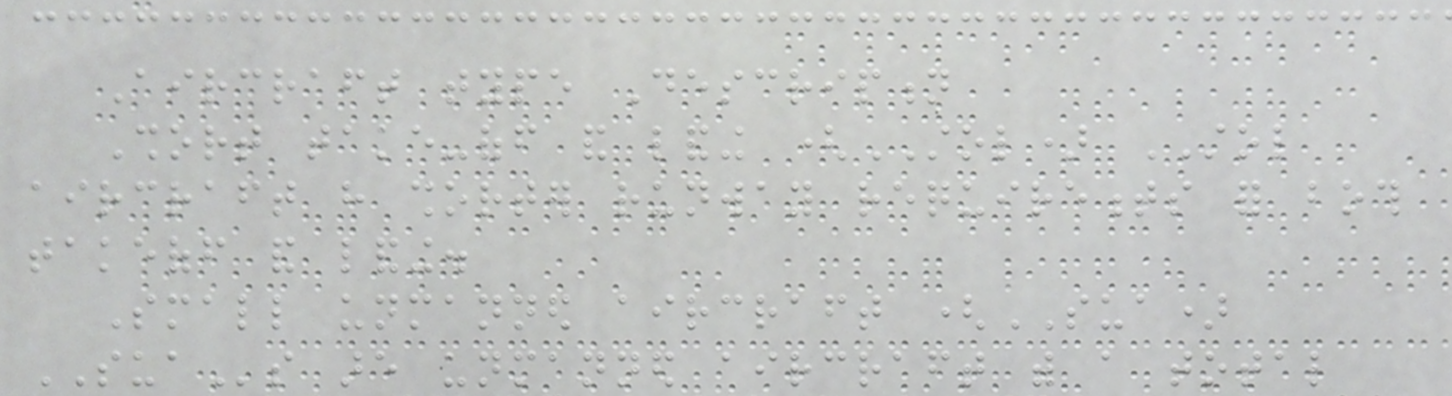Aircraft type Description
Short take-off and landing (STOL) STOL
aircraft have shorter runway requirements for both
takeoff and landing.
Small unmanned aircraft (SUA)
SUAs are unmanned aircraft with a total
